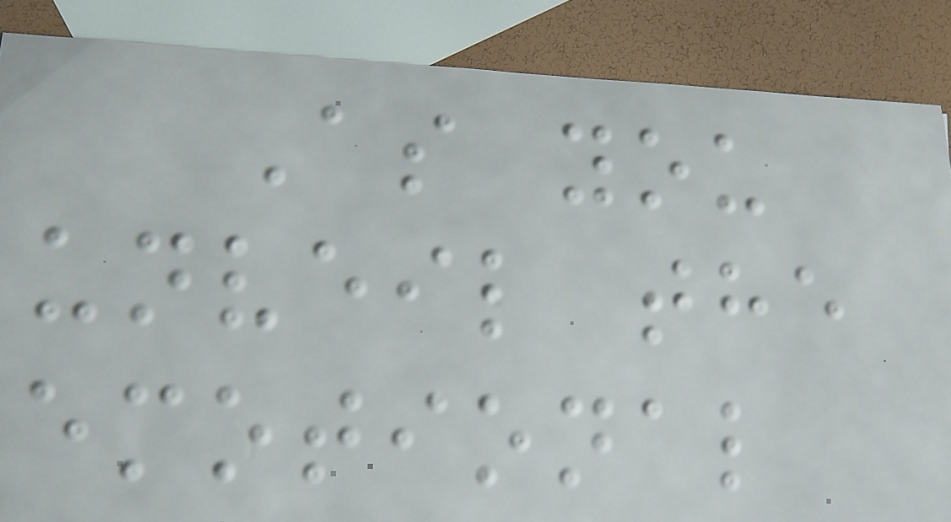As you
unveil the
emotional
